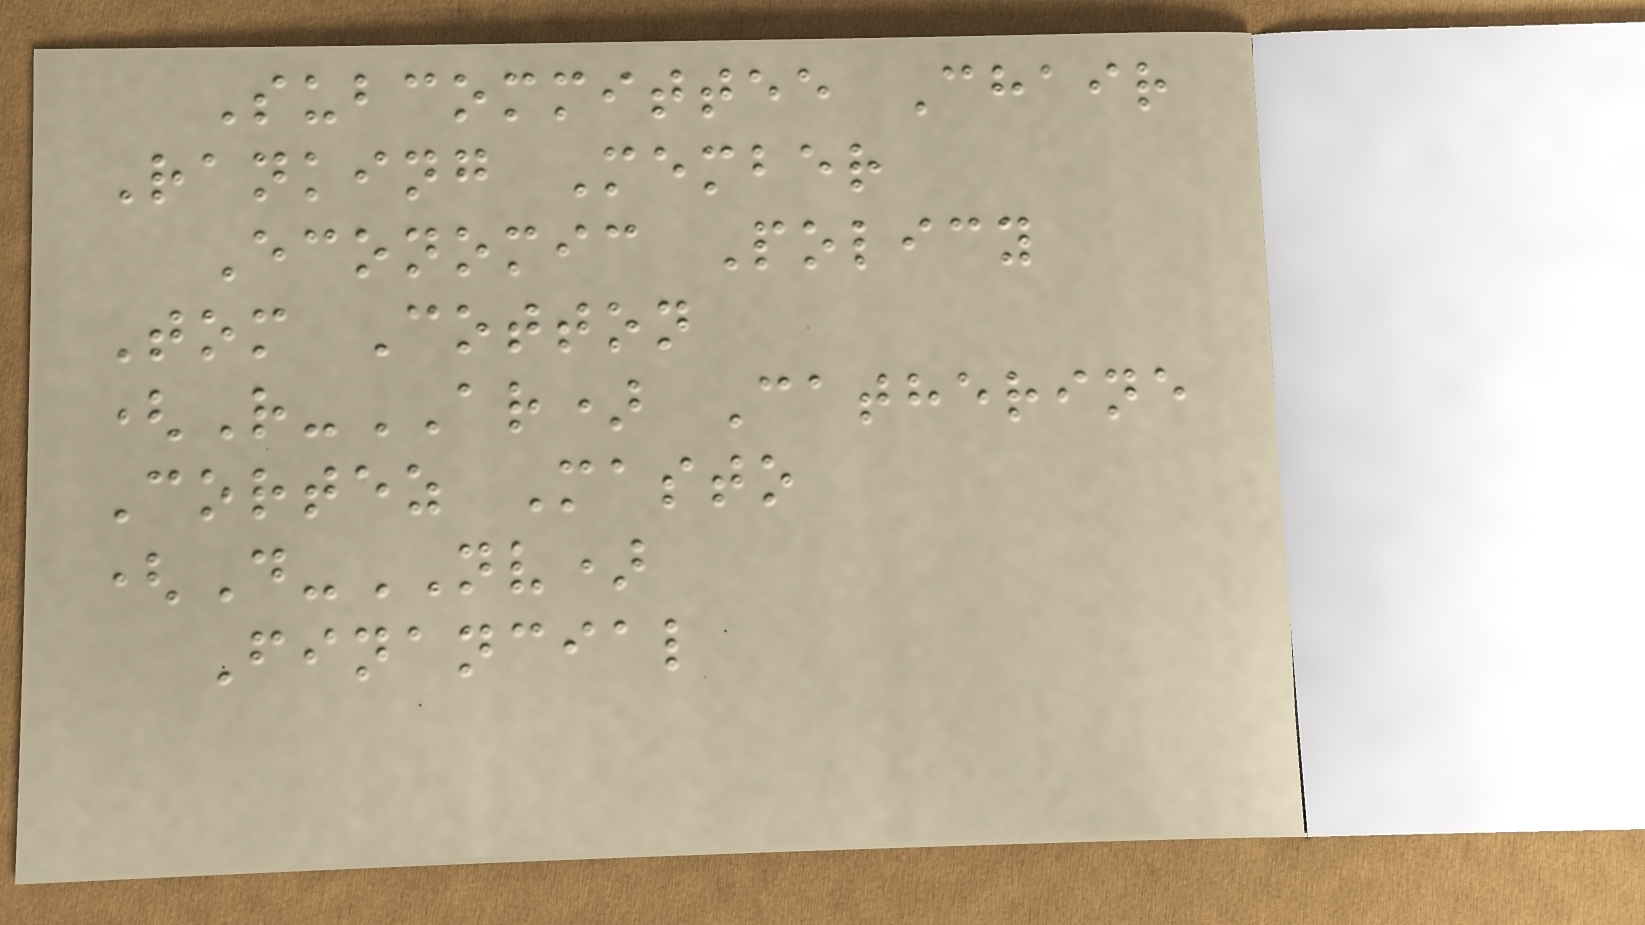Subcommittee Chair
Ranking Member
Economic Policy
Tom Cotton
(R-AR) Catherine
Cortez Masto
(D-NV)
Financial
